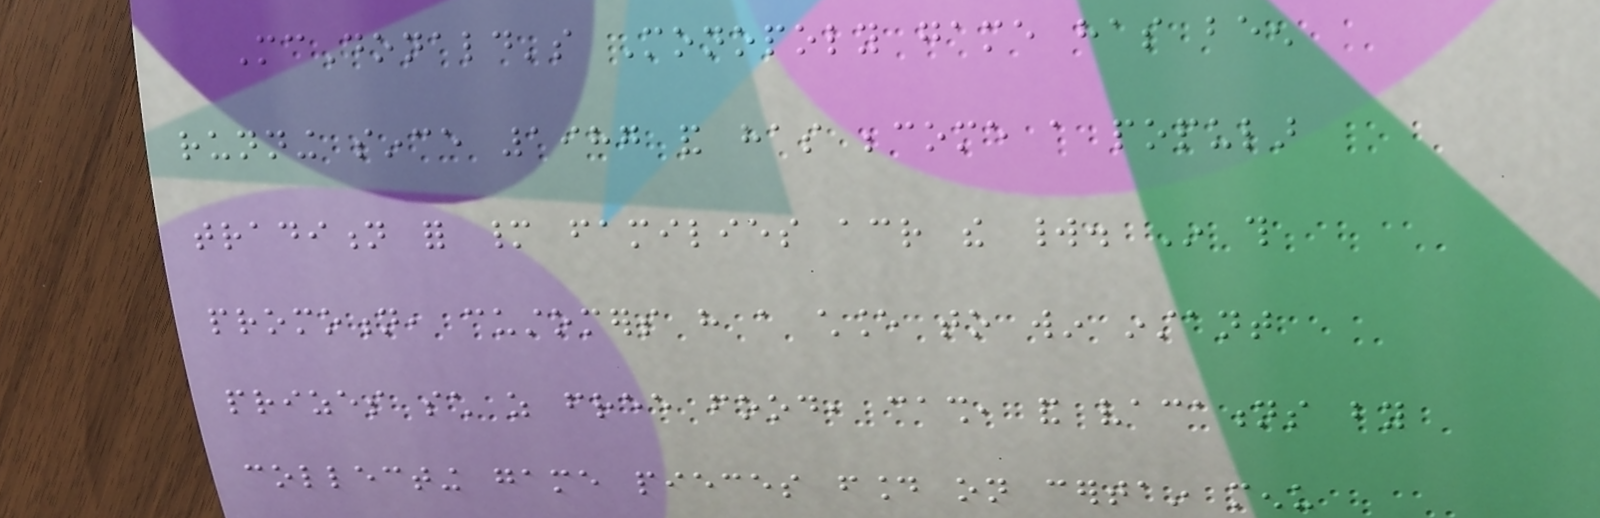McDonald's Monopoly game has been
running since 1987 and has become a popular
tradition for many families across the world. In this
promotion, customers have a chance to win instant
prizes such as free food, cash, and vacations by
collecting game pieces found on certain menu
